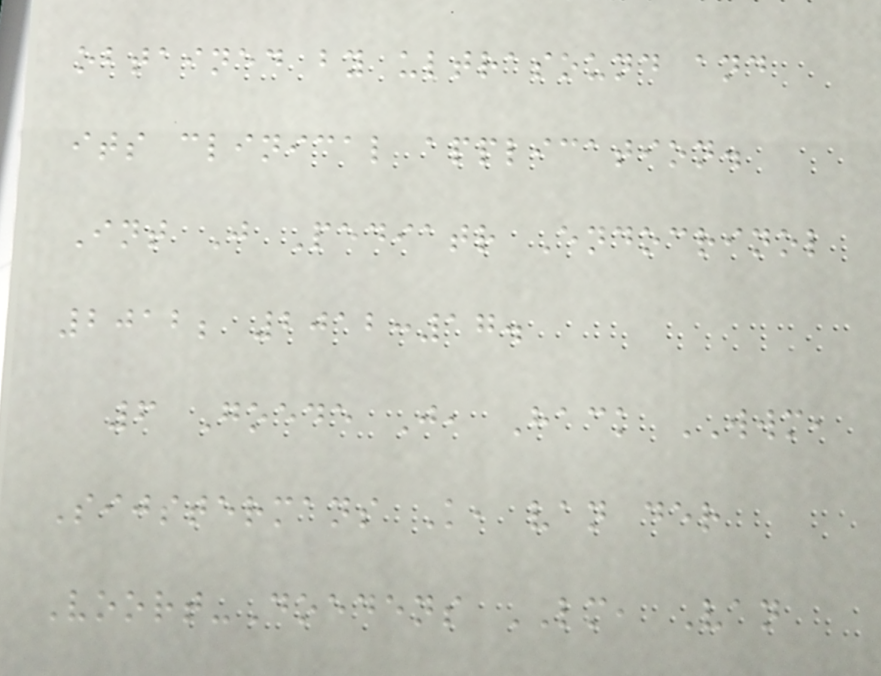obtained by ultrasound and
its clinical application.
Int J Pediatr Endocrinol
2012; 2012:17.
6 Goede J, Hack WWM,
Sijstermans K, van der
Voort-Doedens LM, Van
